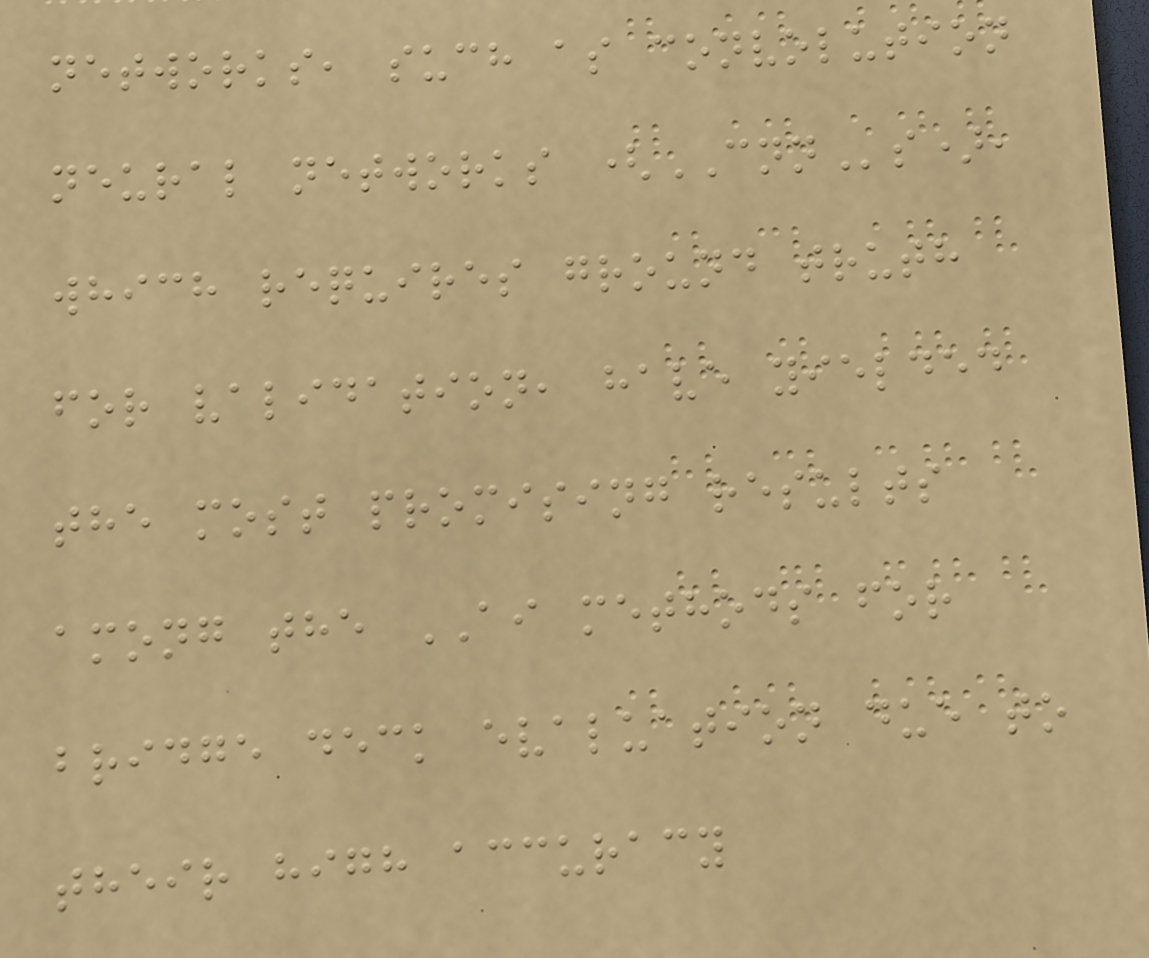networks, such as convolution
neural networks (CNNs),
which requires ground truth
for validation, have yielded
the most promising results
among the AI methods for
bridge deck evaluation due to
their high accuracy
